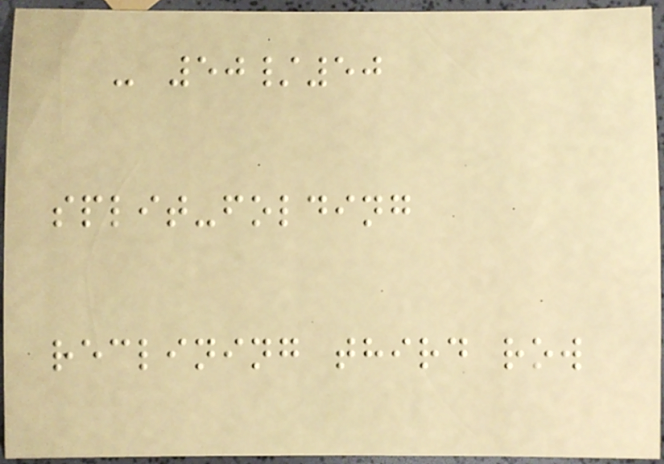- 50/50
split-folding
reclining third row
